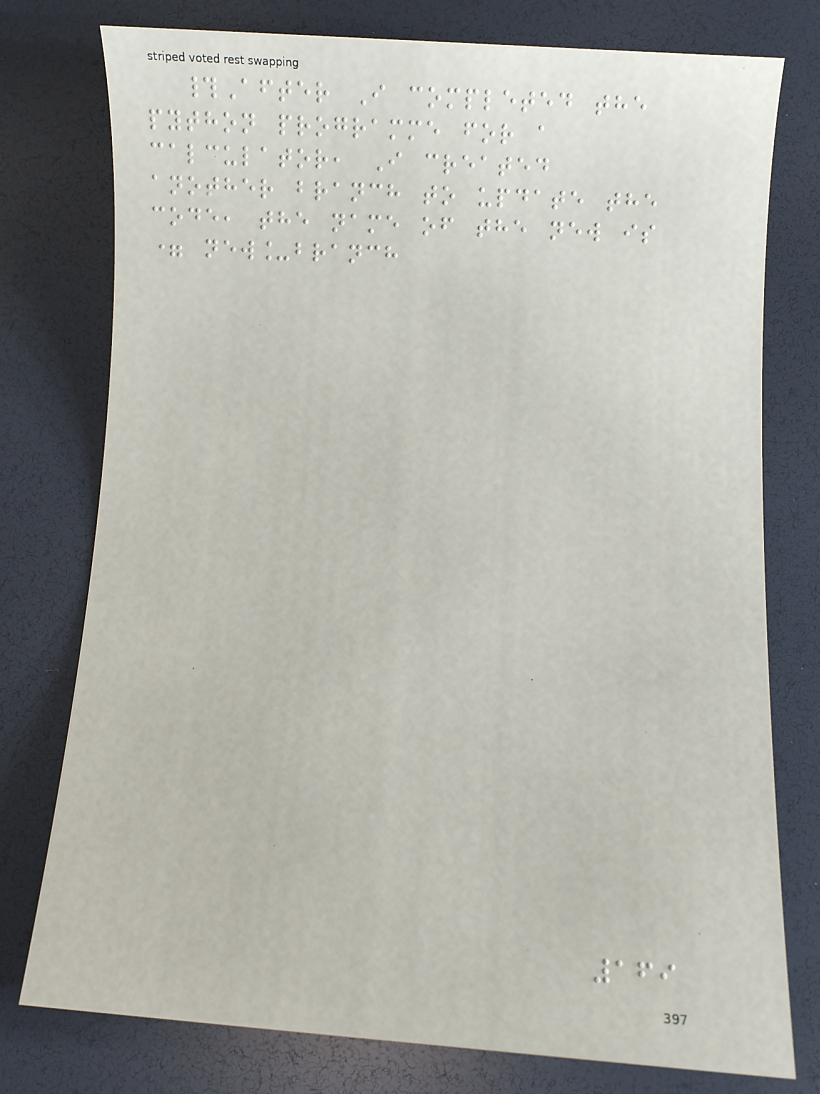#After I completed the
python programme for a
calculator, I created
another branch to update the
code, the name of the new is
= new_branch
169
